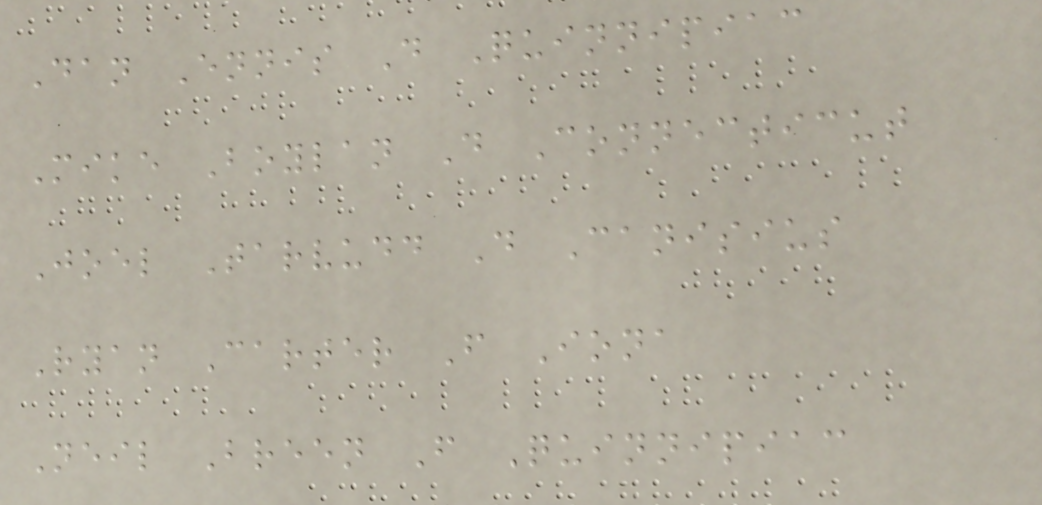Dan Ennis D Quinnipiac
Mike Boylan D Connecticut
Joel Tarvudd D Canisius
Ryan Carter F Iona
Neil Breen F Quinnipiac
